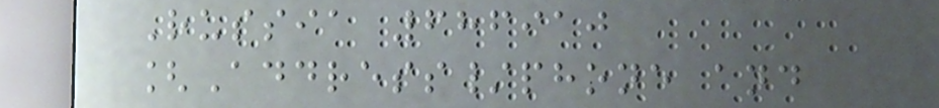Russia 686910
[Address/phone and
